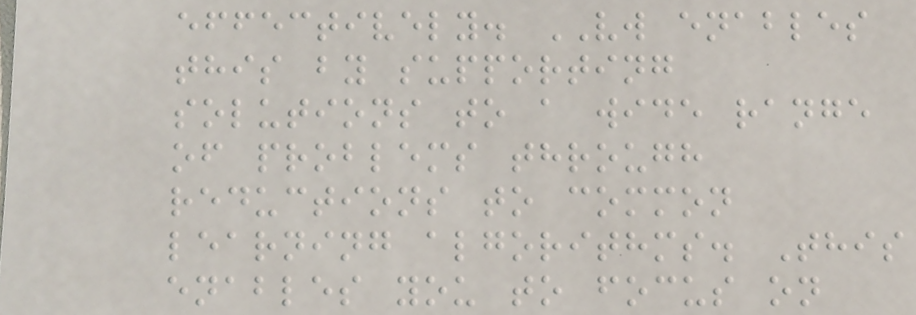effectively. VW enables
this by supporting
solutions to a wide range
of problems through
reductions to common
learning algorithms. This
enables you to focus on
